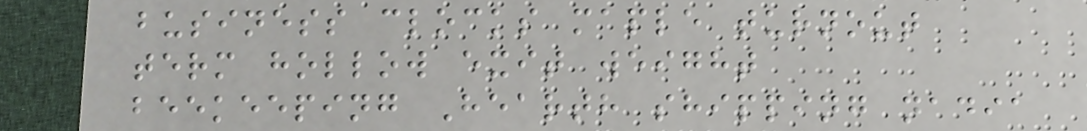business clocks maple turnout
term hollow exit weight
beekeeping Hearth shipping nadia
